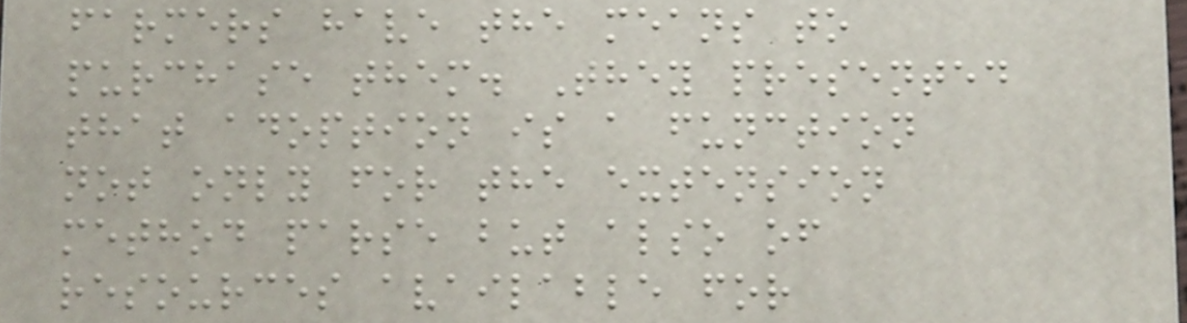farmers have the means to
purchase them. They presented
that adoption is a function
not only for the extension
method parse but also of
resources available for
